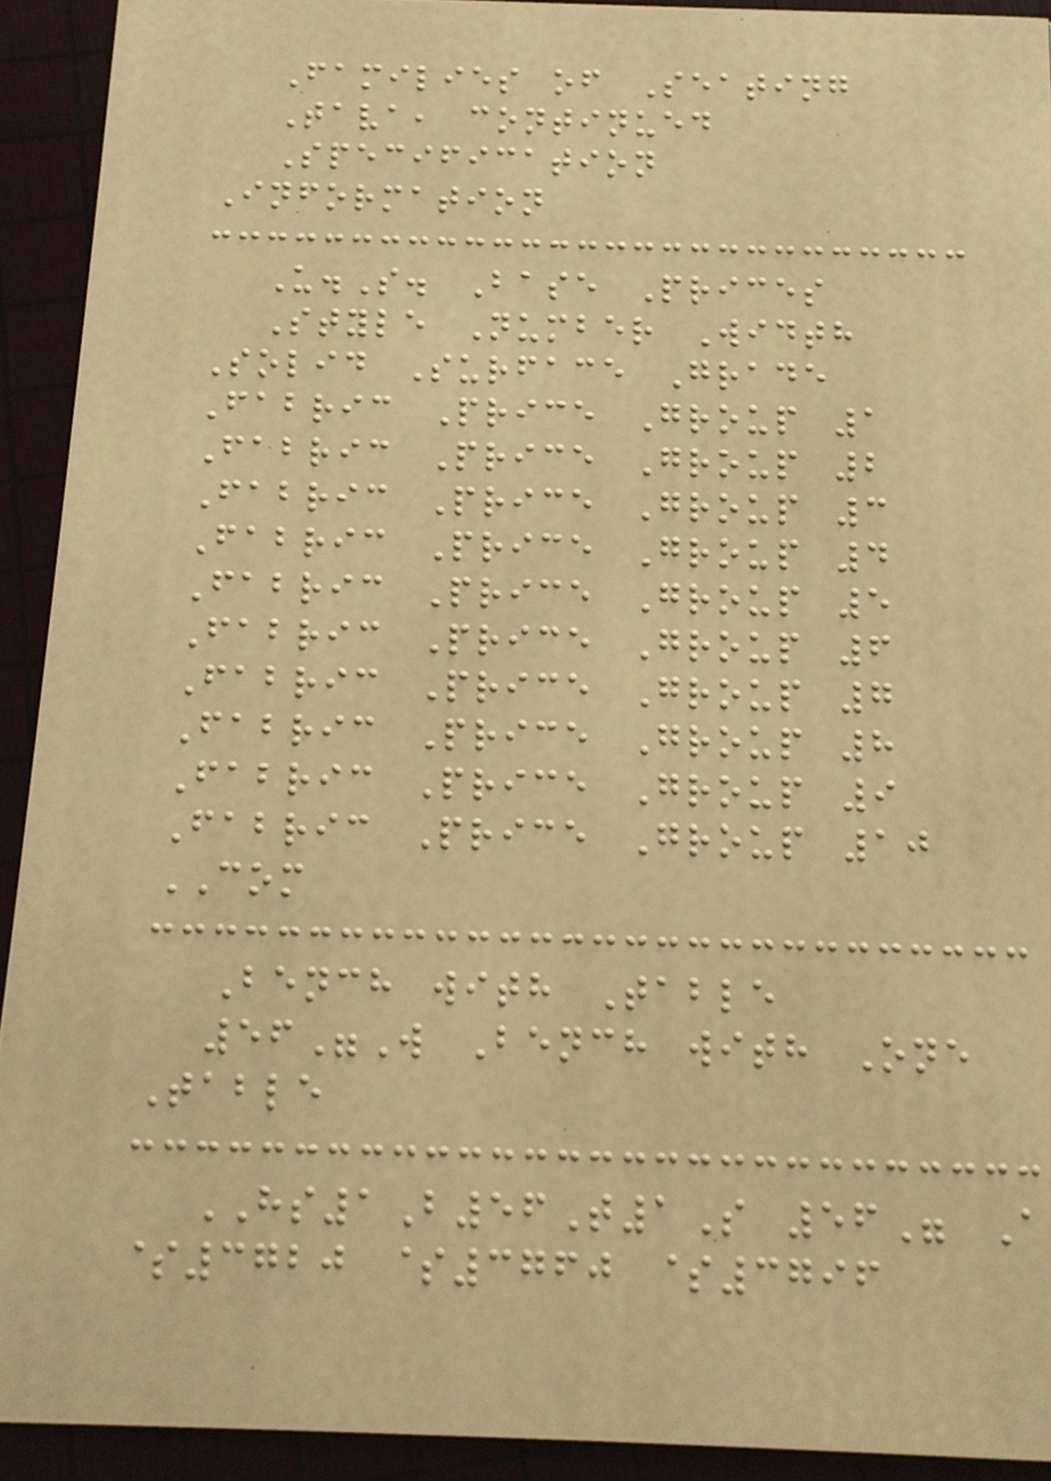Families of Seating
Tava, continued
Specification
Information
U.S. Base Prices
Style Number Width
Solid Surface Grade
Fabric Price Group 1
Fabric Price Group 2
Fabric Price Group 3
Fabric Price Group 4
Fabric Price Group 5
Fabric Price Group 6
Fabric Price Group 7
Fabric Price Group 8
Fabric Price Group 9
Fabric Price Group 10
COM
Bench with Table
56"W Bench with One
Table
HS1B56T1S 56" A
$3720 $3760 $3796
